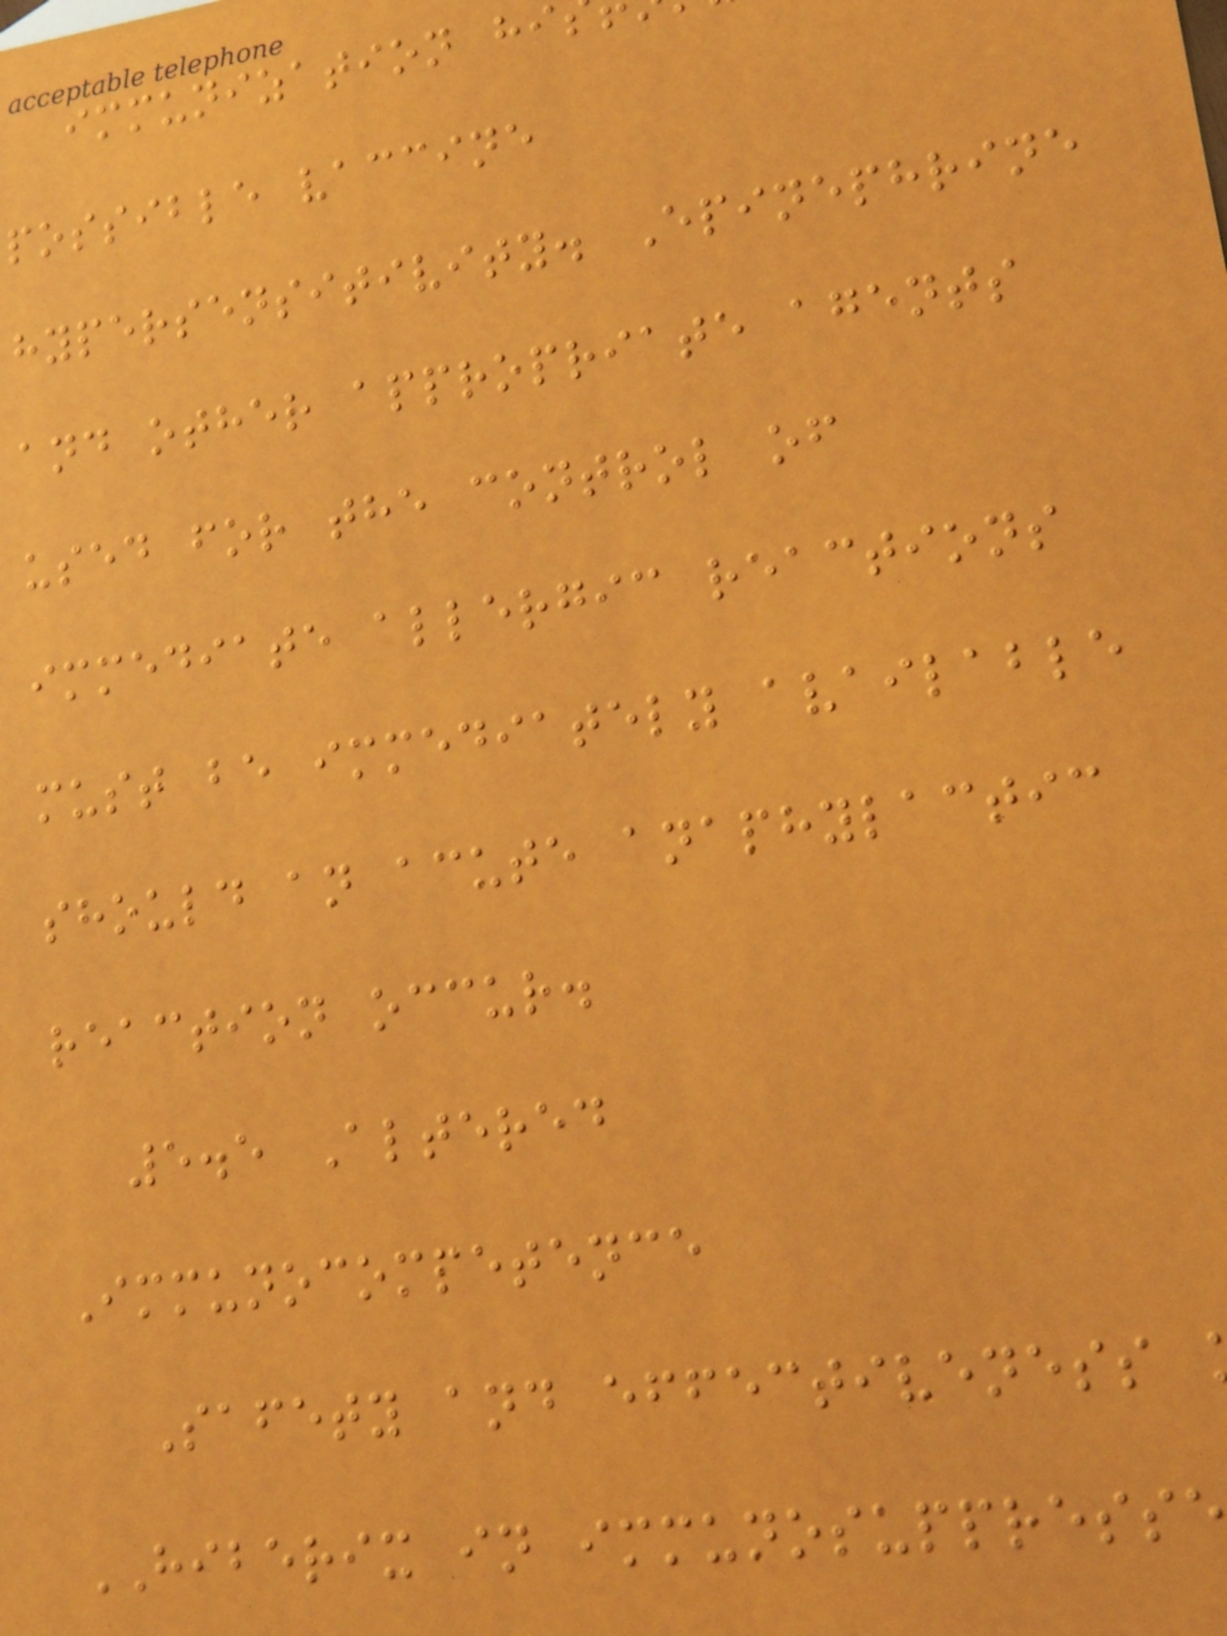immunization hi
possible vaccine
hypersensitivity. Epinephrine
and other appropriate agents
used for the control of
immediate allergic reactions
must be immediately available
should an acute anaphylactic
reaction occur.
5.5 Altered
Immunocompetence
Safety and effectiveness
HIBERIX in immunosuppress
